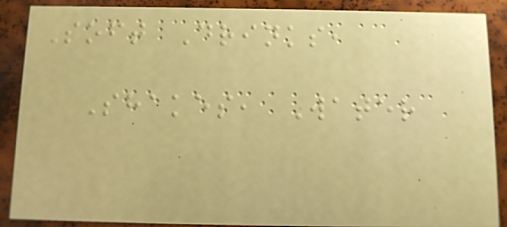Soft Drinks,
Shakes, Water
